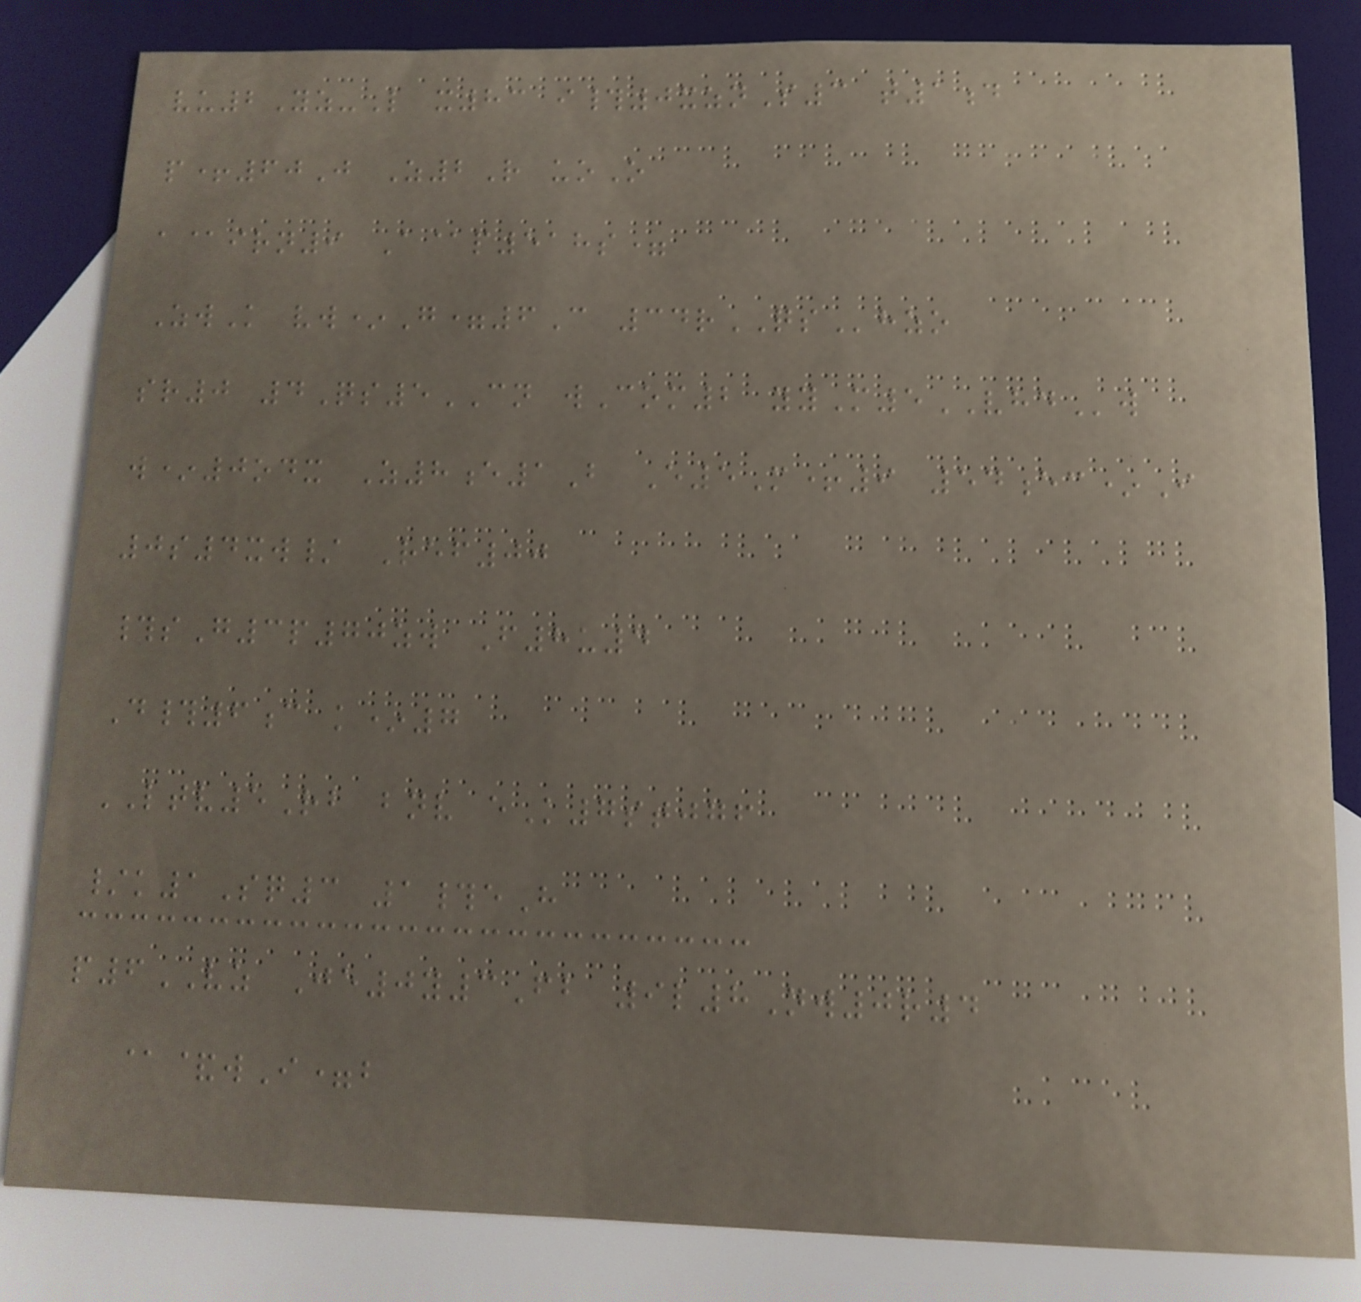vu2Yz-L x83 i#0xznS3 t1d
p+60J Z2R uoO
a@irn9 A@p518s=
ZwK vw*G=6C 34rQShzo
sr0 4Qs5CN wCom2 yyM5VHDw
w*0odx Z8e1B E5M+9 54ec*I
0s4xw/ Ref00
#sG3p70zw F8u4
D#6c k*7
LTV5Rb bnv eK7stjgf
/k1Sq3 1#eH
p6VZ Je0y3Fb 9l8Nw0r4
@&wI=b
